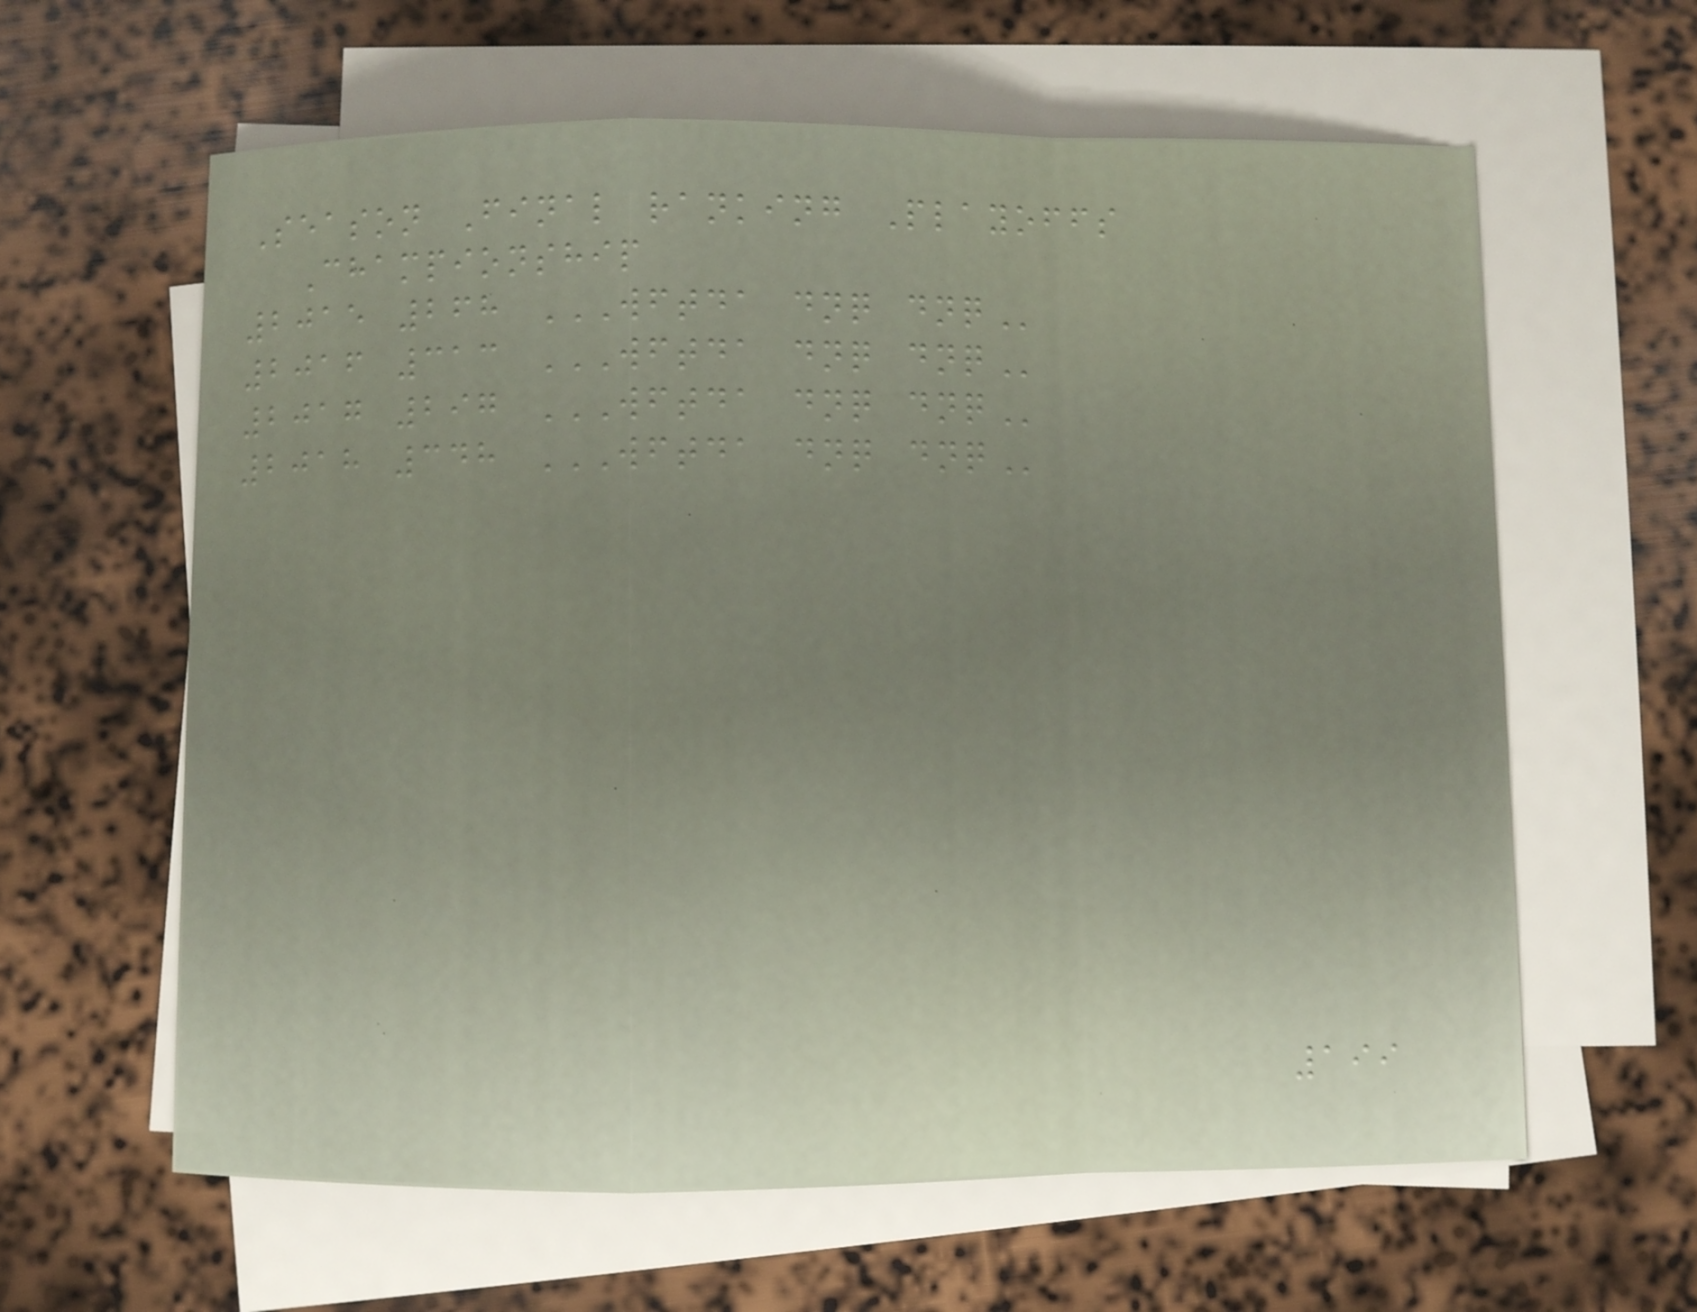Season Final ranking Playoffs
Championship
2015 268 WFTDA DNQ DNQ
2016 313 WFTDA DNQ DNQ
2017 297 WFTDA DNQ DNQ
2018 348 WFTDA DNQ DNQ
199
